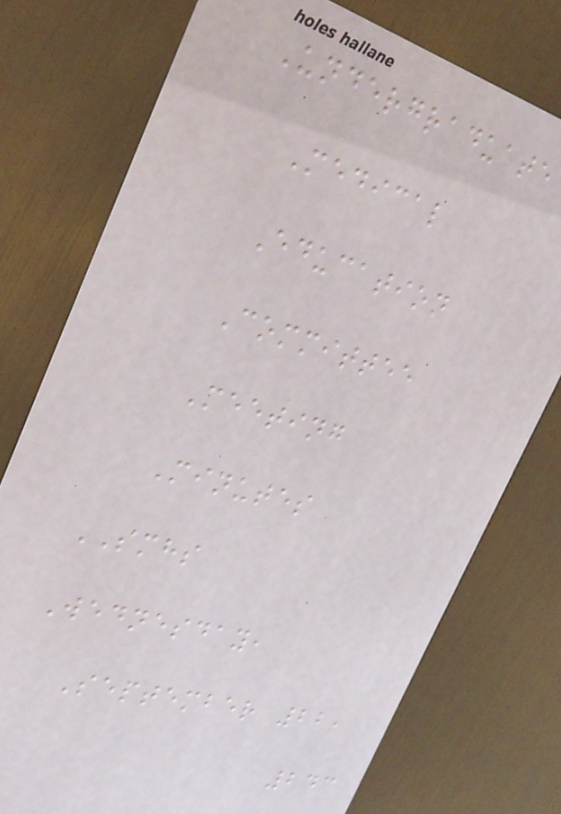Undergraduate
Medical
Education
Committee
Meeting
Minutes
SMHS
Wednesday,
September 22,
243
